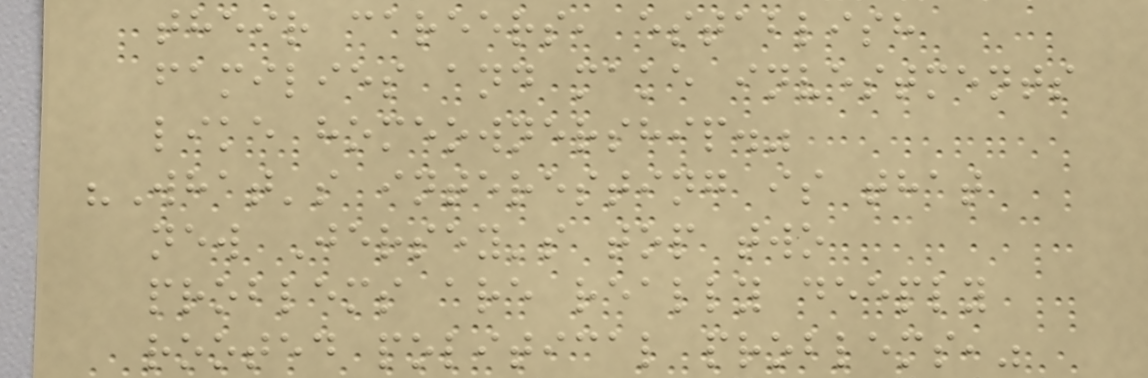their careers, establish
families and make investments
like homeownership."
"What's interesting is that
new Jersey's top two
problems are really deeply
rooted political problems,"
